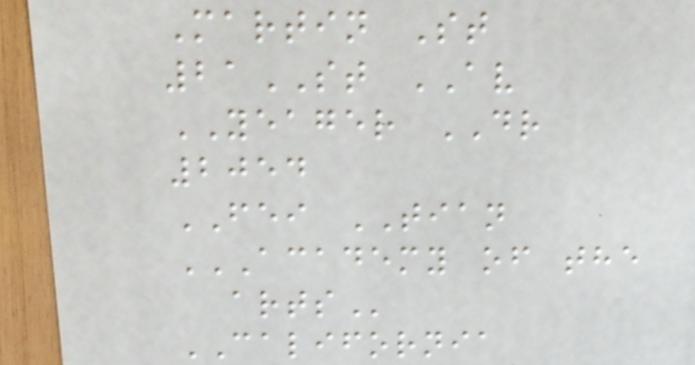Martin St
21ST AV
YEAGER DR
2054
FEI TIAN
ACADEMY OF THE
ARTS
CALIFORNIA
